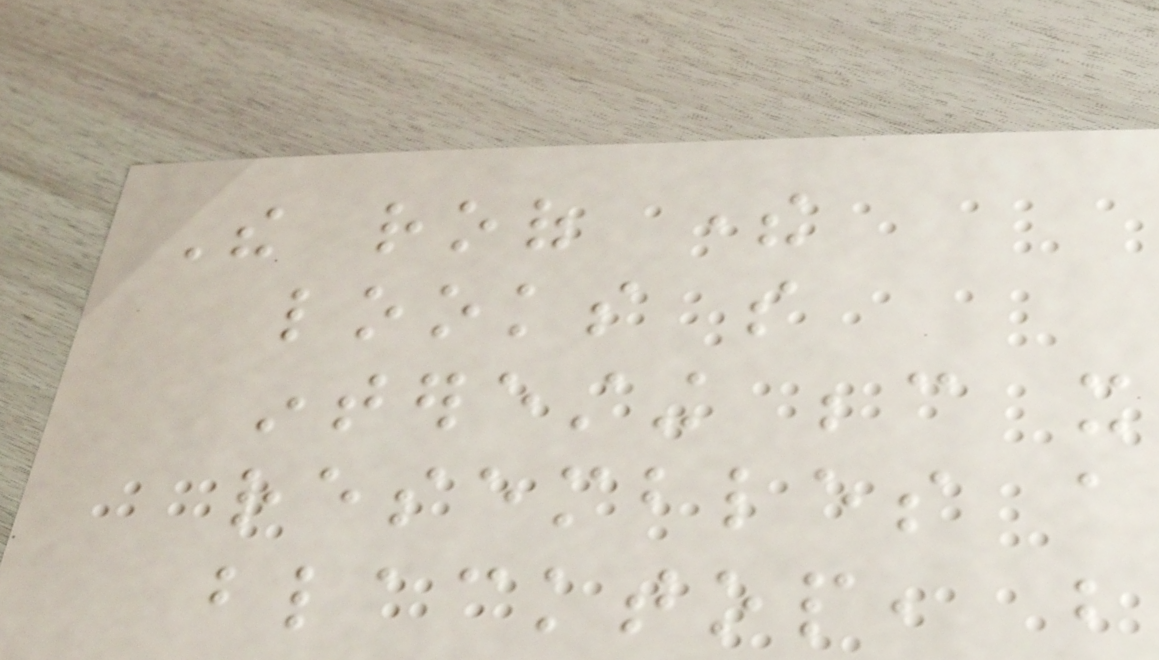The roof there
looks so
interesting because it
resembles a
blacktop, but
